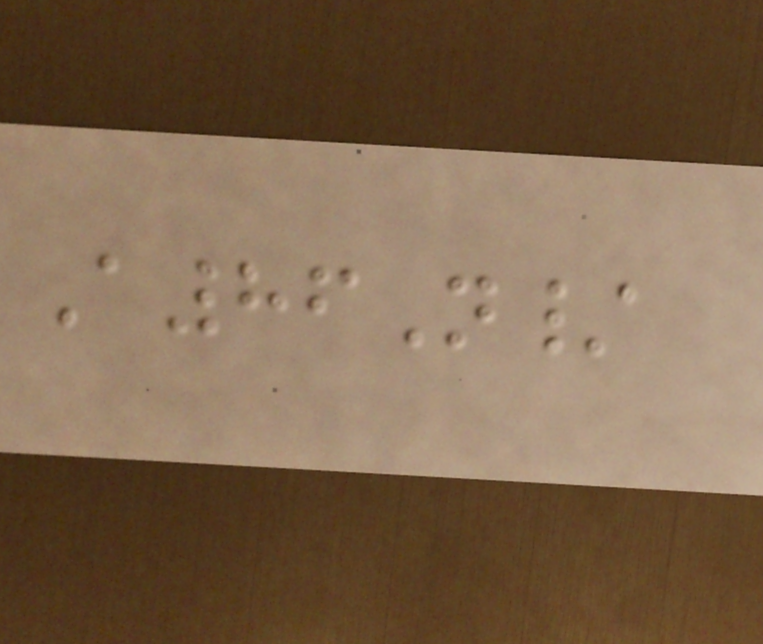A86N/
